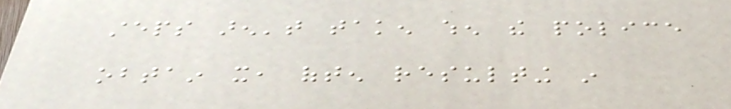steps aren't taken when the police
obtain it, often resulting in
